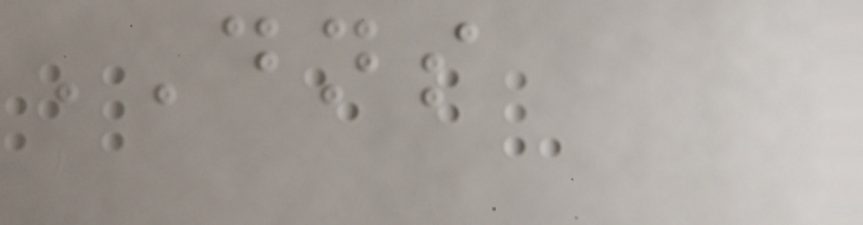DNS
